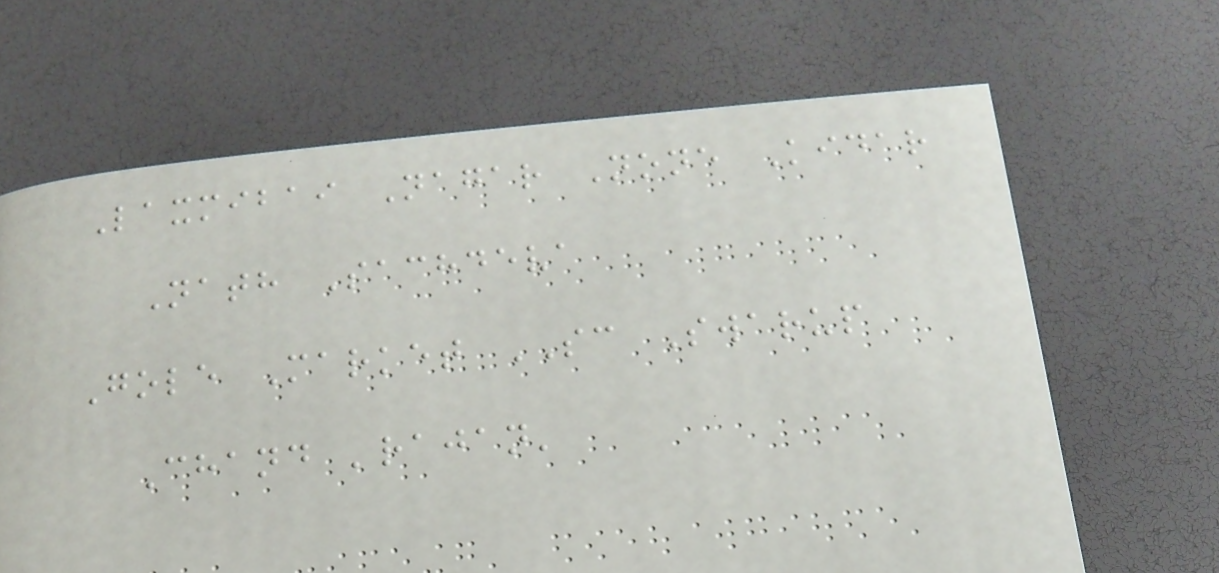Laxmibai Nagar None Kidar
Nath Sachdeva
Gole Market SC Swarup
Chand 'rajan'
